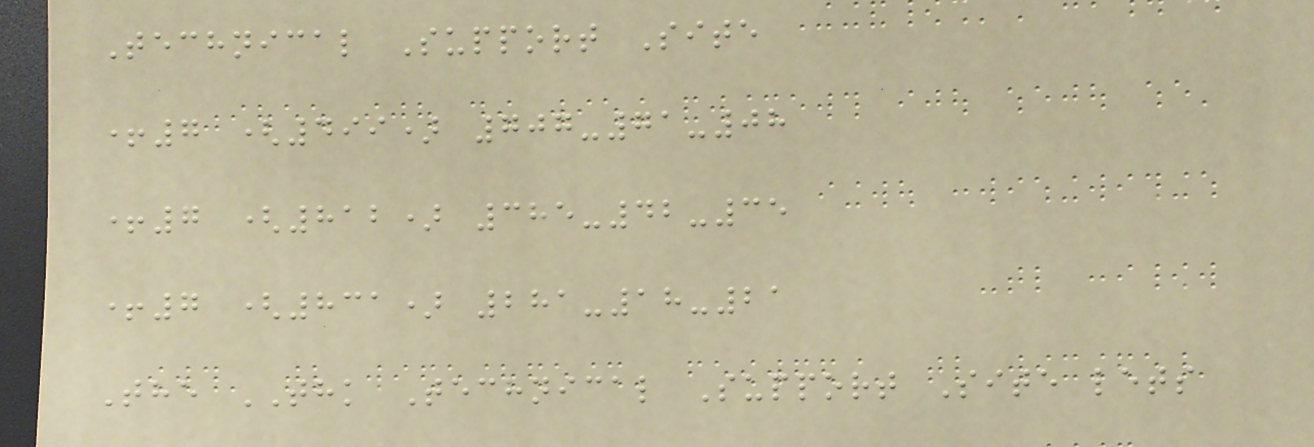Technical Support Site
+7 (499) 707-71-08
+7 (812) 385-42-35
+7 (831) 281-18-21
The THK Technical Support Site lets
